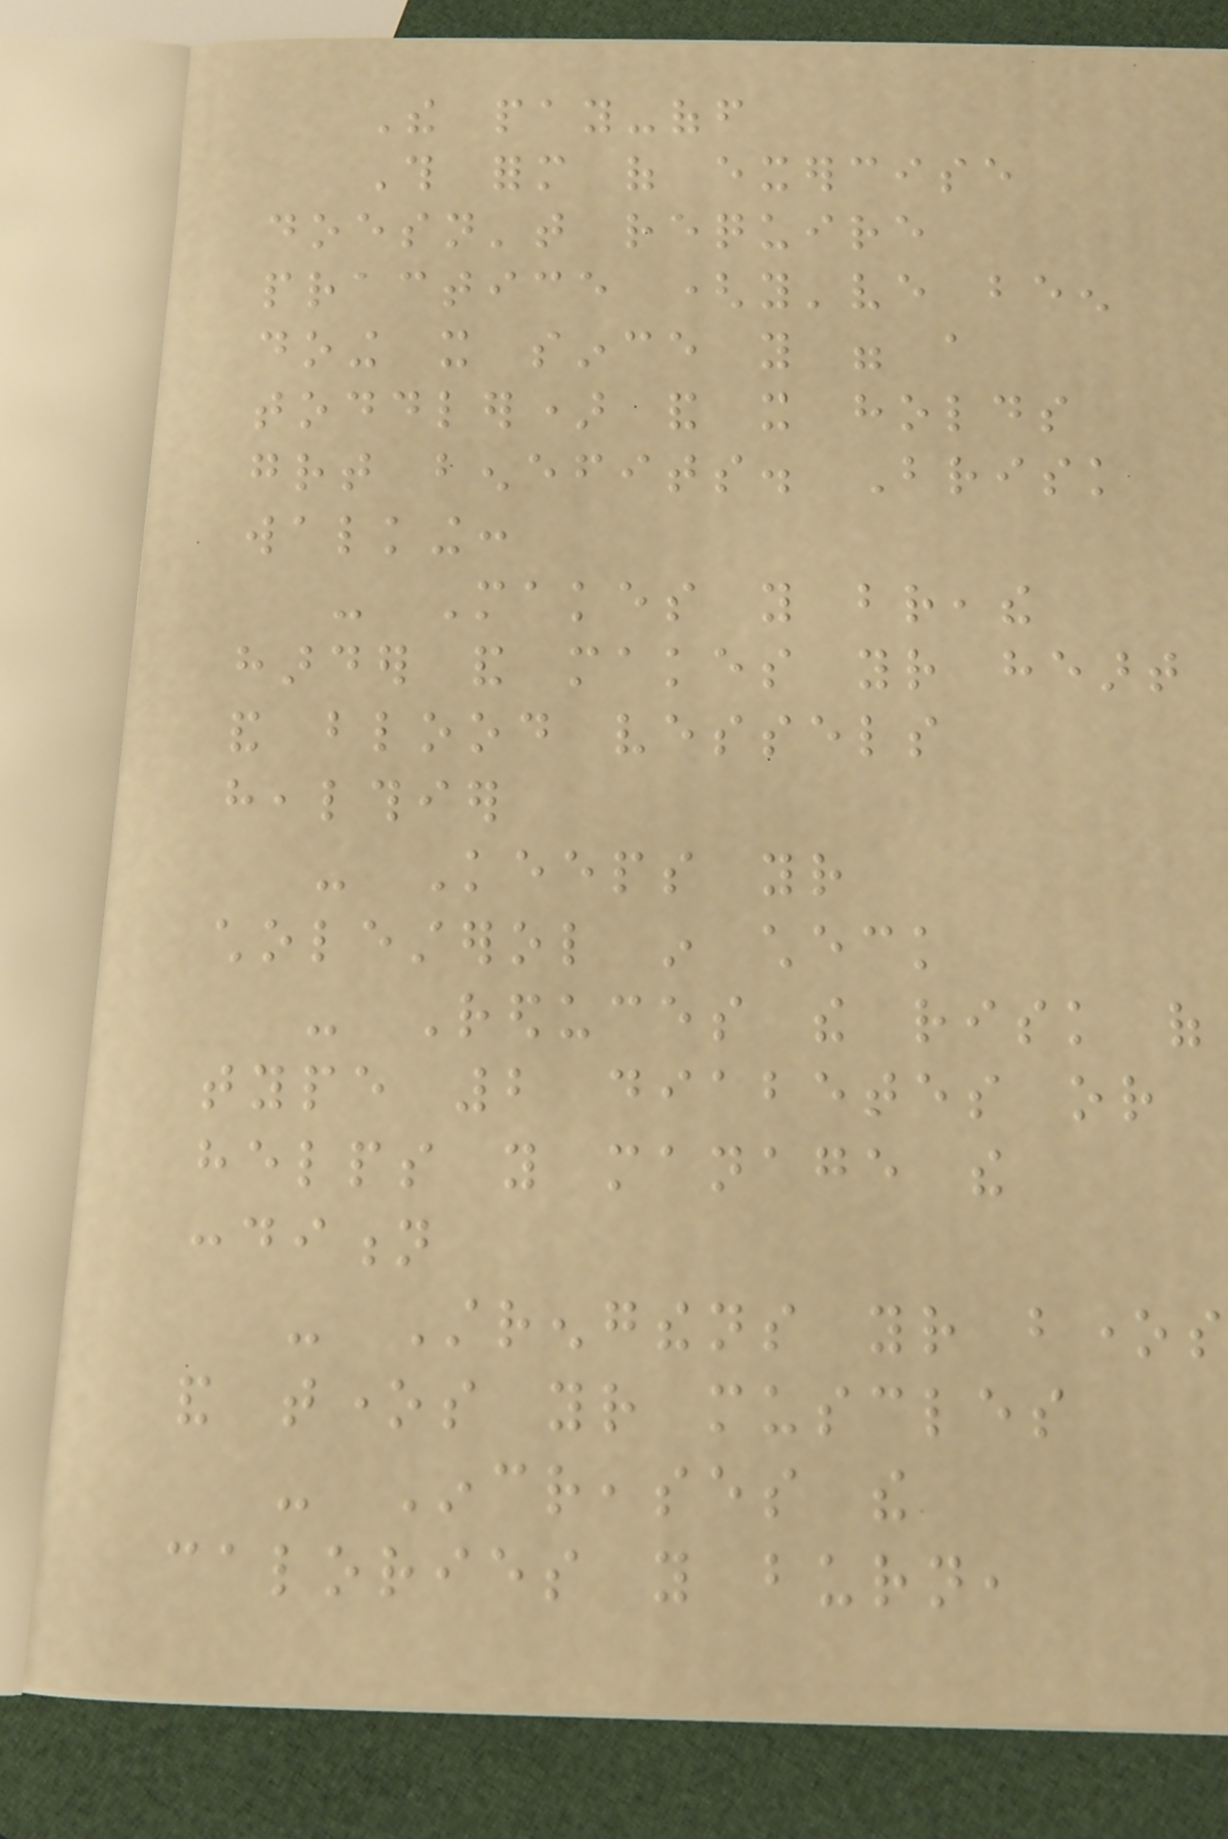The pay-off
This form of exercise
doesn't require
practice (you've been
doing it since you were a
toddler) and it holds
great benefits. Brisk
walking:
- Makes you breathe
harder and makes your heart
and blood vessels
healthier
- Keeps your
cholesterol in check
- Reduces the risk of
type 2 diabetes or
helps you manage the
condition
- Strengthens your bones
and tones your muscles
- Increases the
calories you burn,
